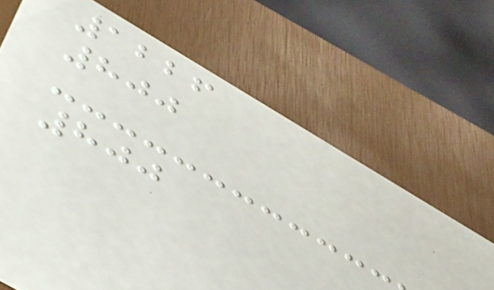1226
800
800
